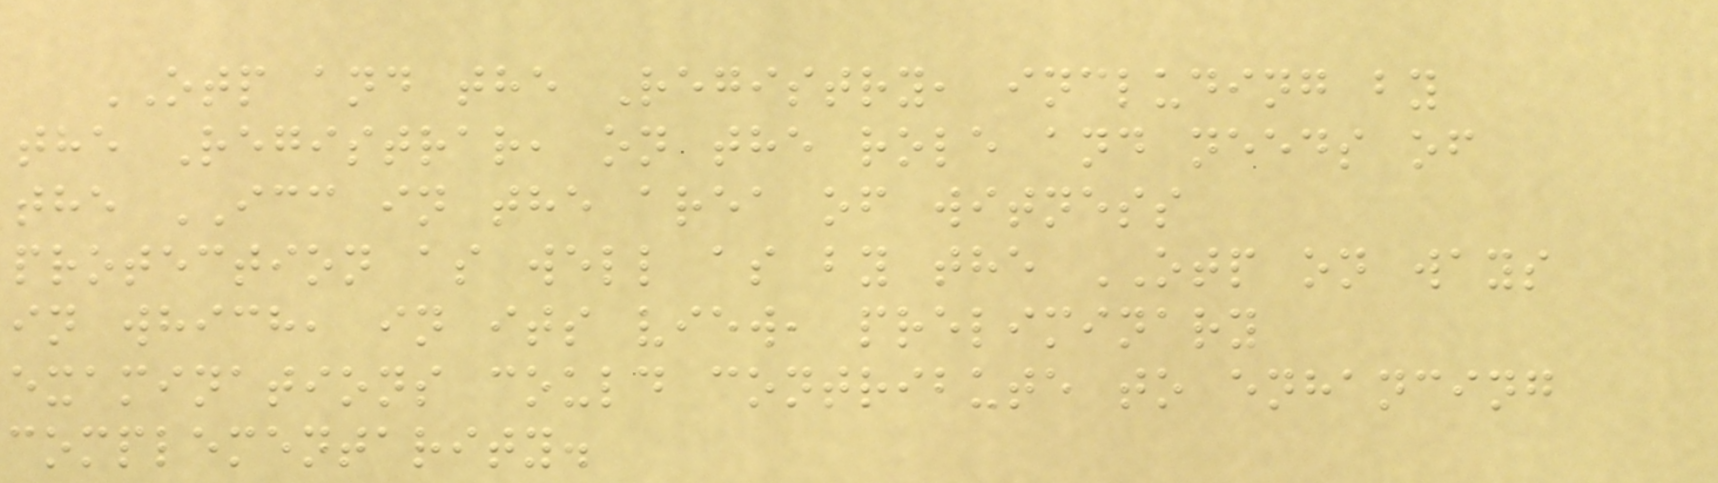OTP and the Registry, including by
the Registrar, on the role and needs of
the ICC in the area of witness
protection as well as by the OTP on ways
in which, in its view, preliminary
examinations could contribute to enhancing
complementarity.
